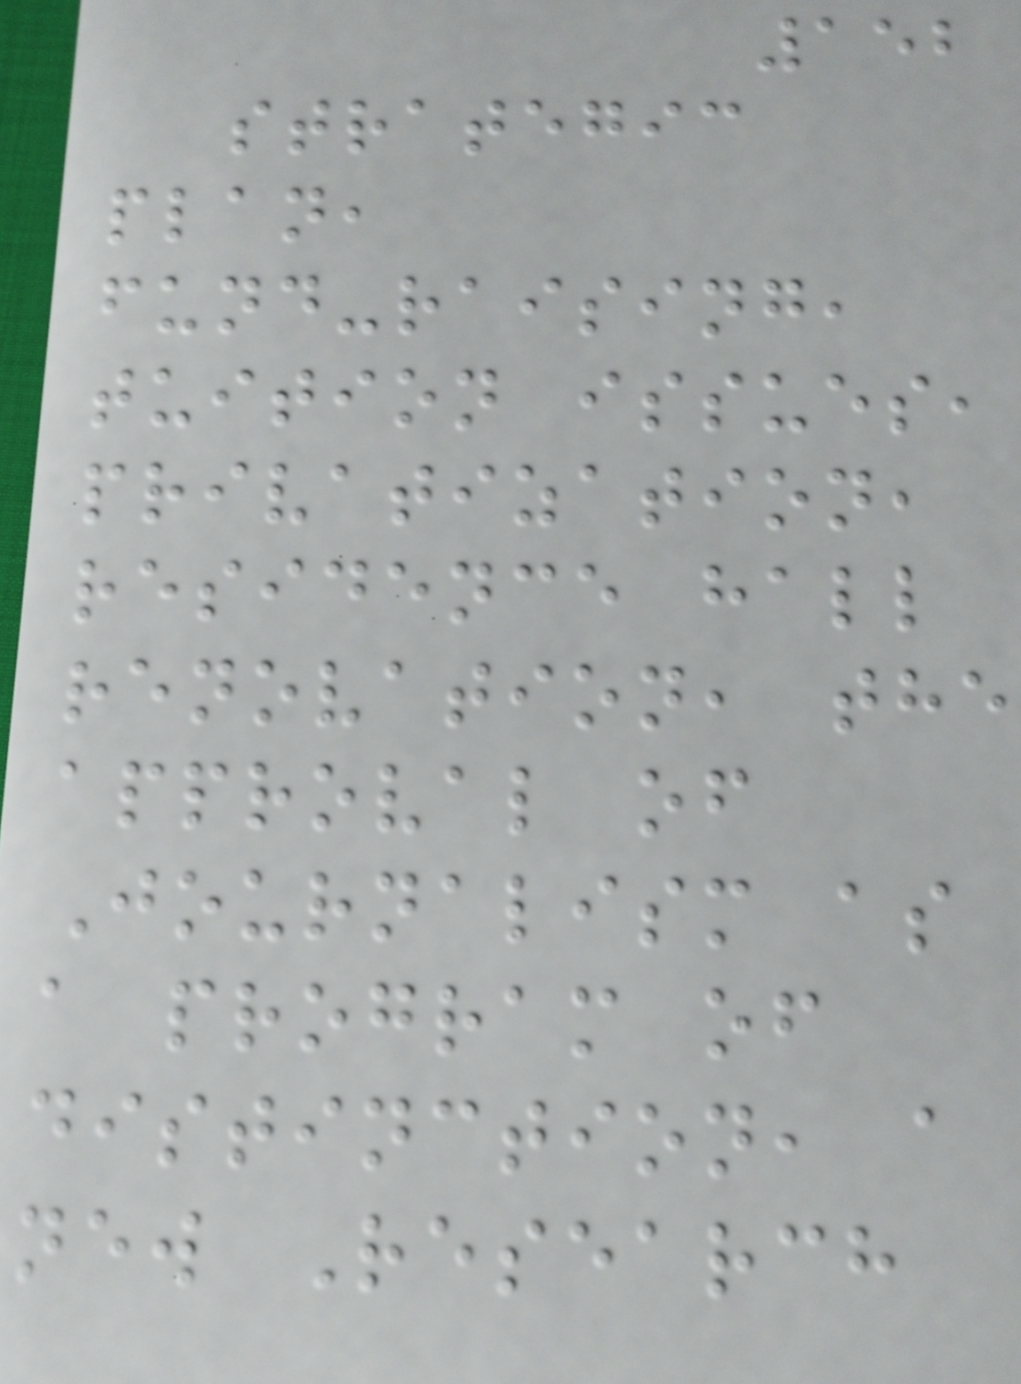152
strategic
plan,
fund-raising,
tuition issues,
privatization,
residence hall
renovation, the
approval of
Journalism as
a program of
distinction, a
new Research
